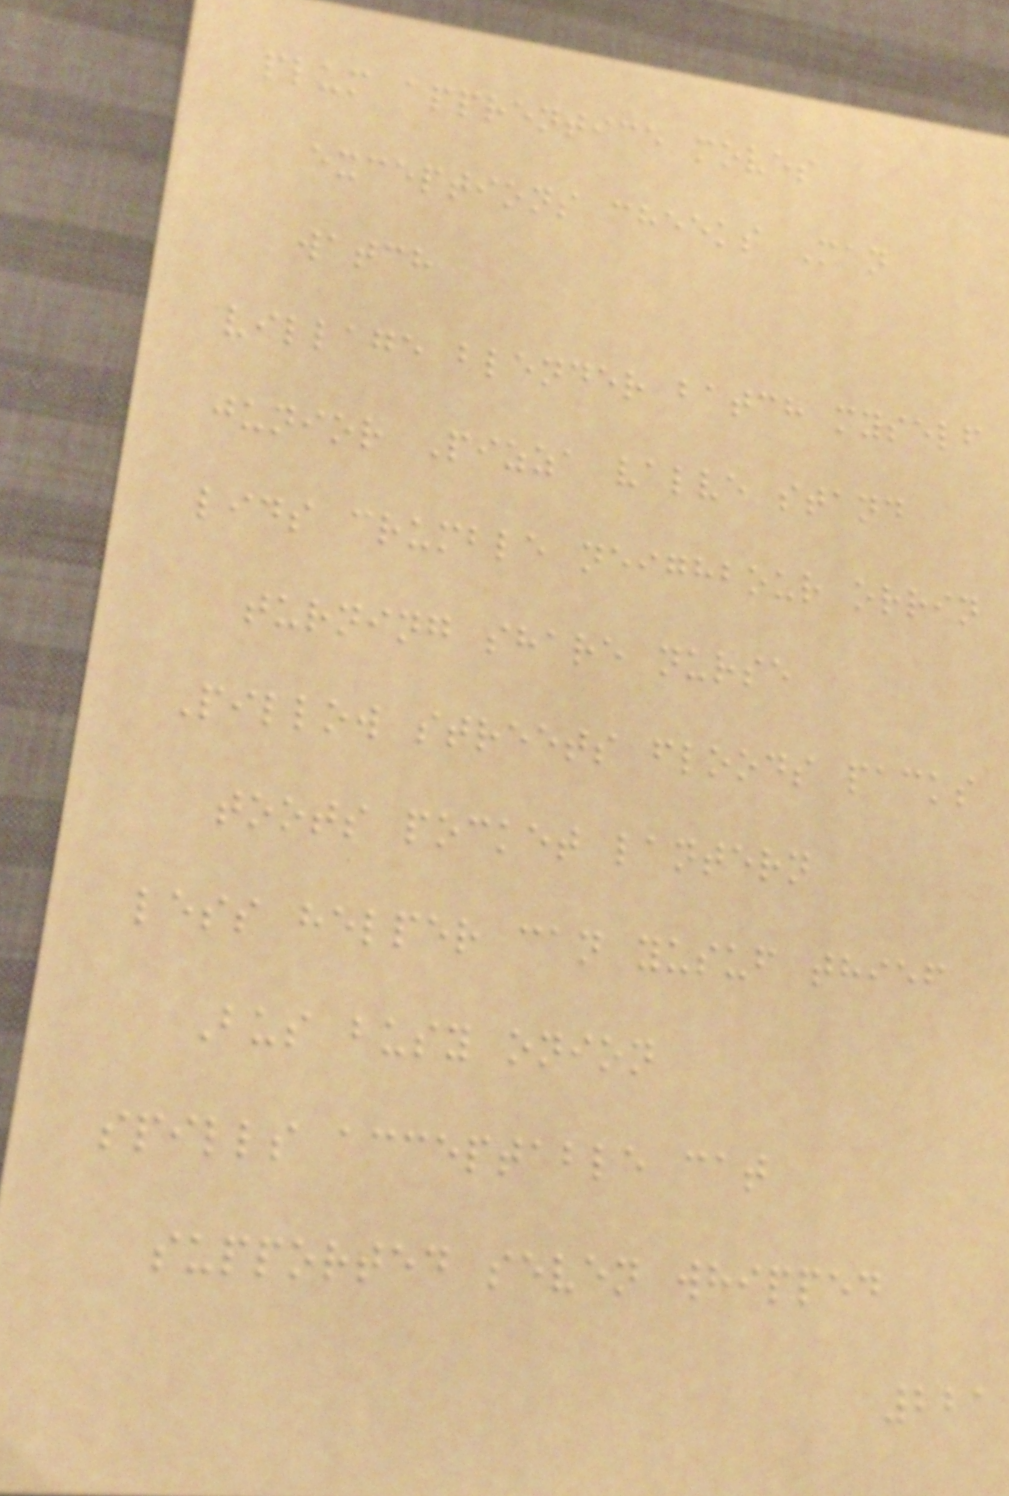plum apprentice moves
exceptions cheeks Man
watch
village blender batch myself
junior Pizza valve stand
lids crumble neighbour orrin
turning share nurse
Pillow streets floods packs
toots pocket lantern
less helper can yusuf thief
Bus busy onion
spills acceptable cat
supported seven whipped
221
